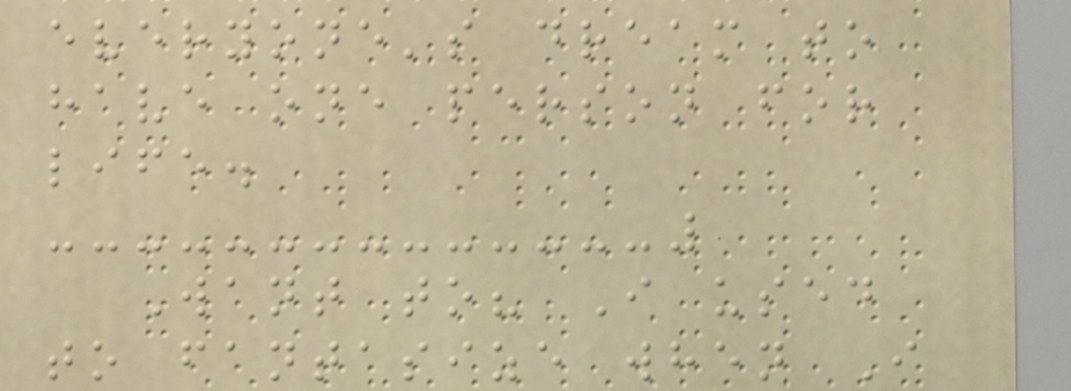everyone's dream to
have one person for
life.
Want to? I used
to fantasize when I
